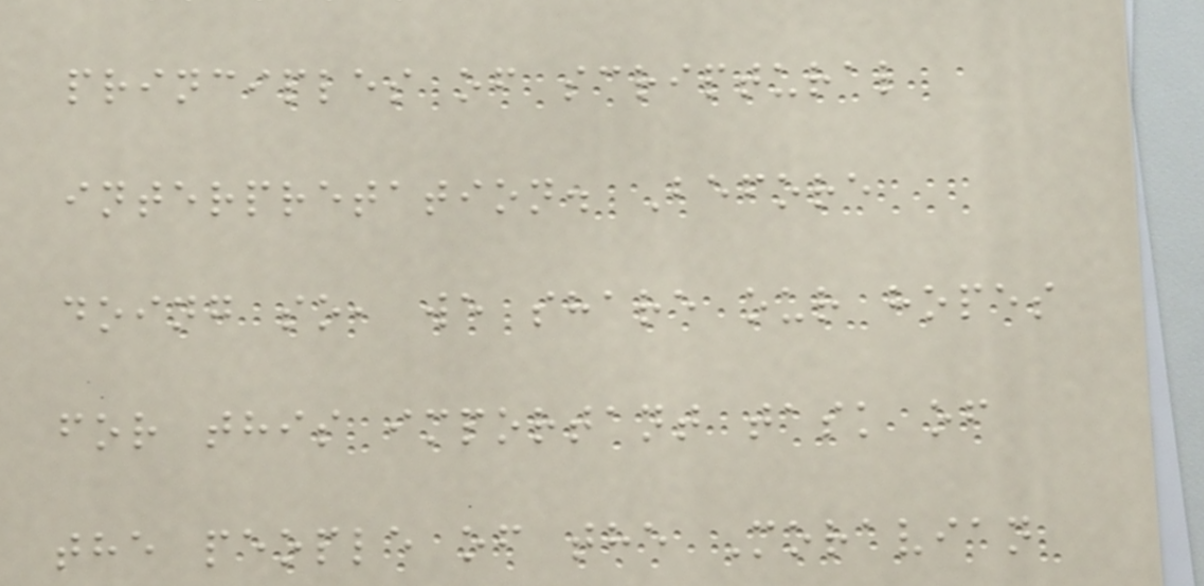principles of scriptural
interpretation. Before
doing so, we share our hopes
for this important task of
the people of the Moravian
